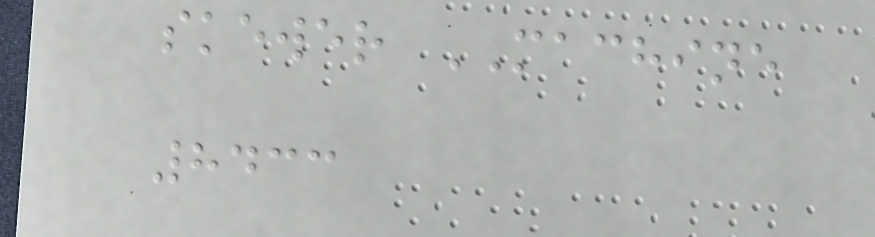skewer MACHINE
8433
